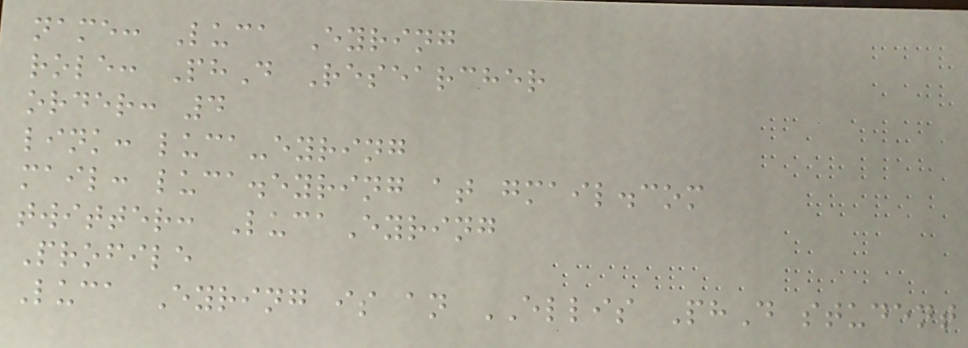name: Luca Eyring
role: PhD Researcher
order: 4
link: luca-eyring
mail: luca.eyring at gmail.com
twitter: LucaEyring
Profile
Luca Eyring is an ELLIS PhD student
